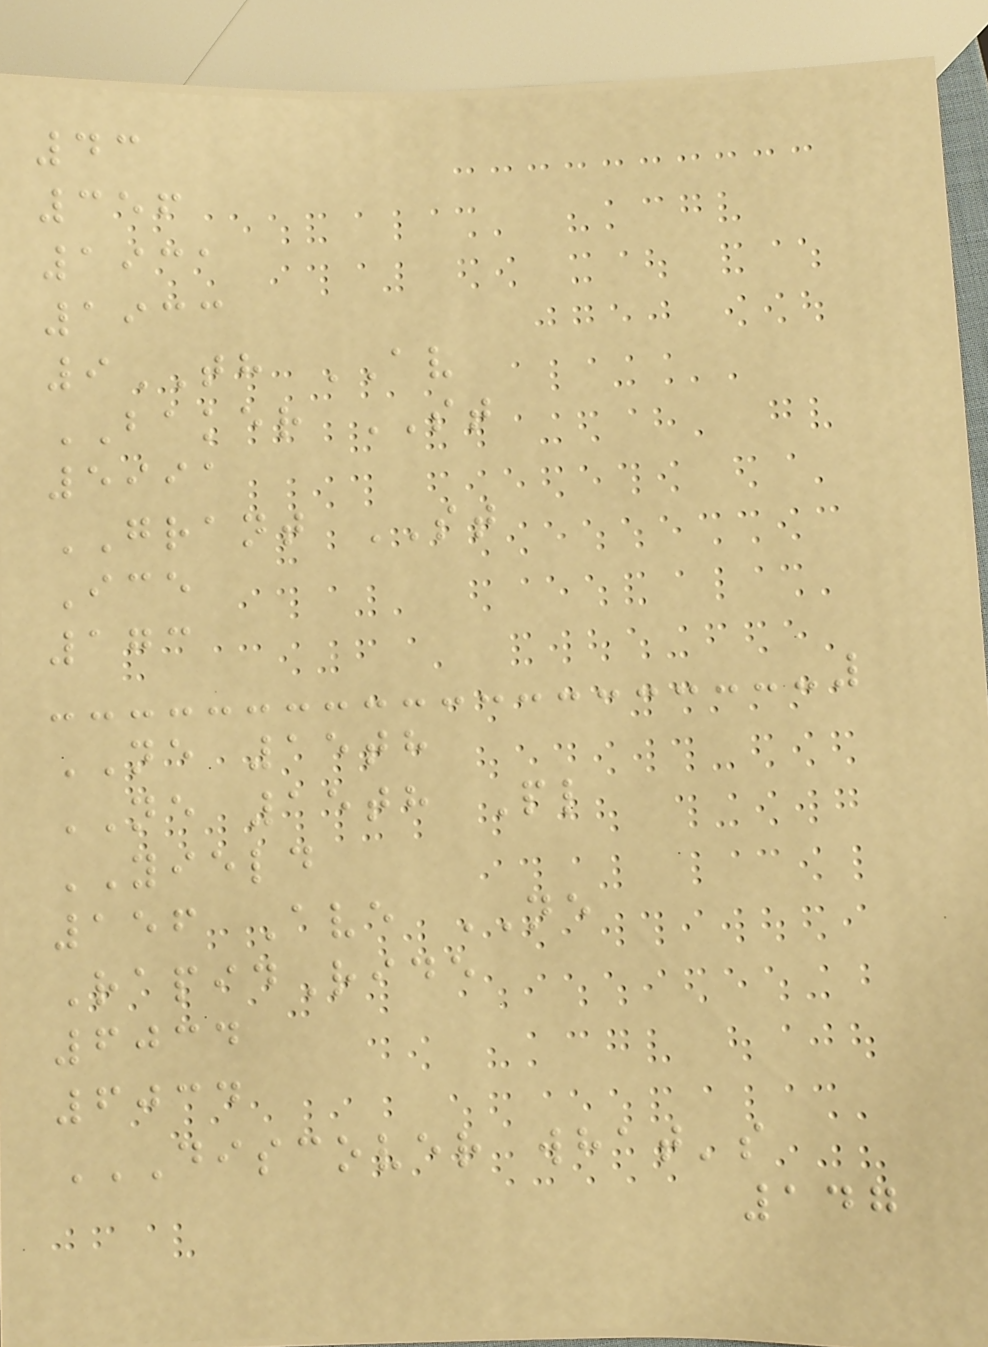43
356
1931
1933
9TH AV
BAKER ST
5991
GRANT ST
Ice
173
NE 15th
NE 15th Pl
YIELD
156 Ave NE
RapidRide
6034
6034
DISCOVER WHAT'S
147
